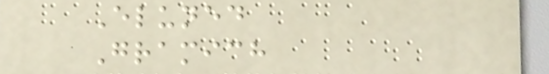Eluned
Gramich
